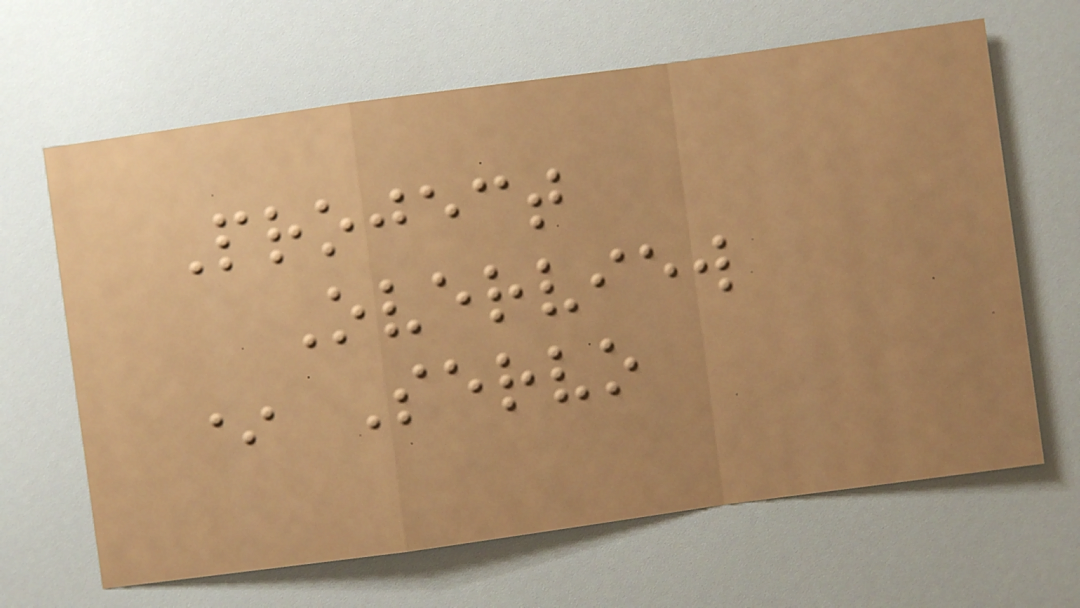Project
Overview
* Servo
